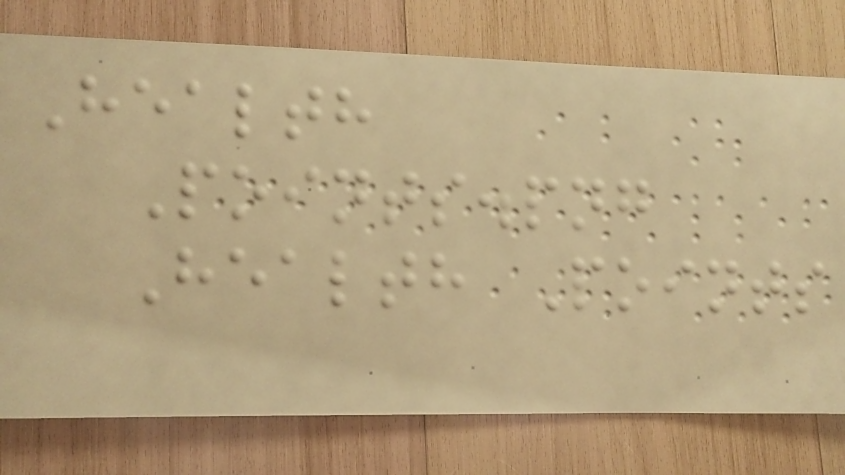Health
Points.png
Health Points
